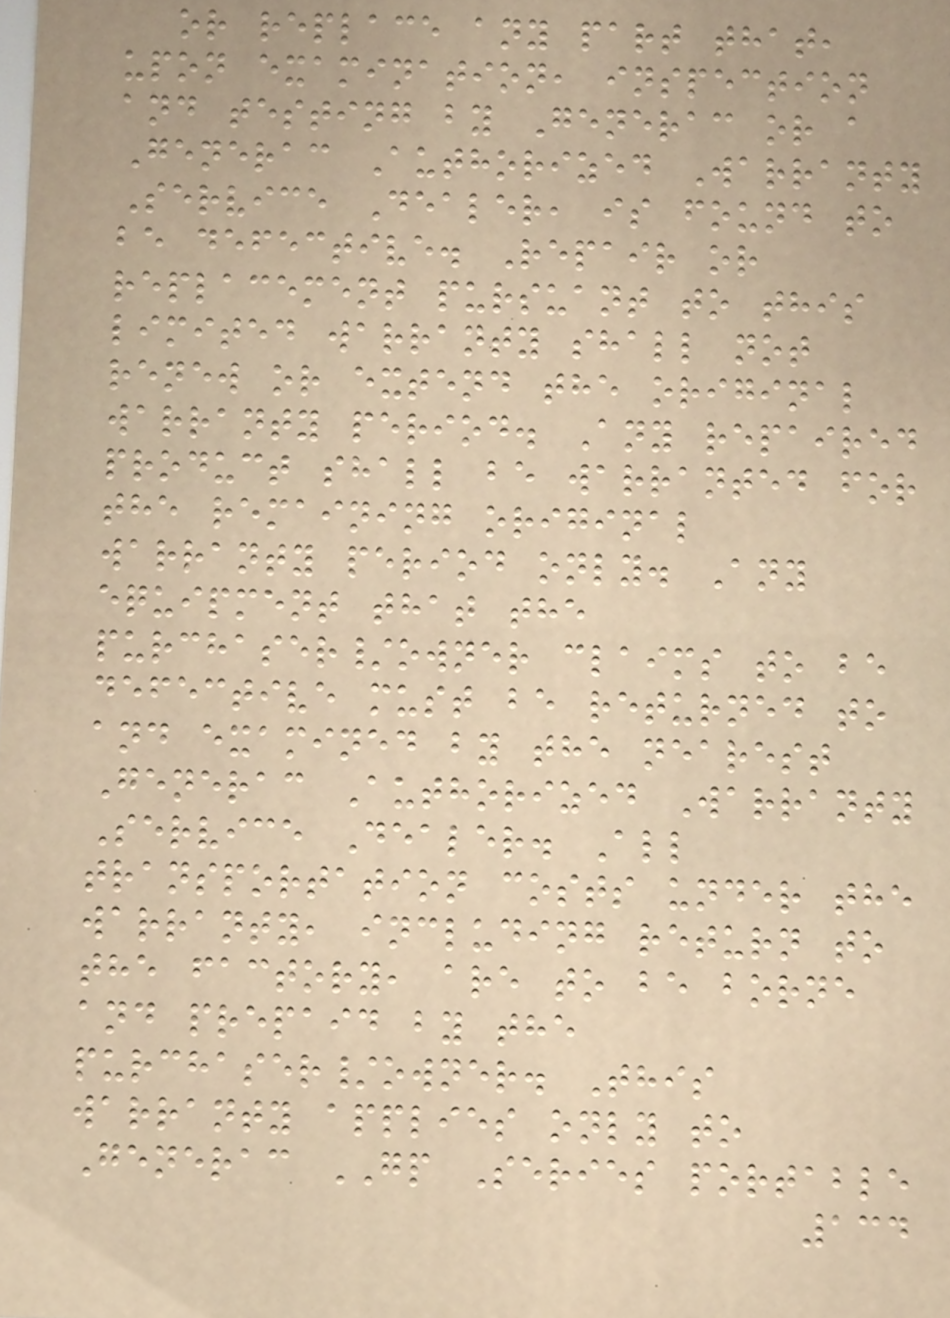or replace any part that,
upon examination, inspection
and testing by Generac or a
Generac Authorized Warranty
Service Dealer, is found to
be defective. Repair or
replacement pursuant to this
limited warranty shall not
renew or extend the original
warranty period. Any repaired
product shall be warranted for
the remaining original
warranty period only. Any
equipment that the
purchaser/owner claims to be
defective must be returned to
and examined by the nearest
Generac Authorized Warranty
Service Dealer. All
transportation costs under the
warranty, including return to
the factory, are to be borne
and prepaid by the
purchaser/owner. This
warranty applies only to
Generac GP Series portable
134
